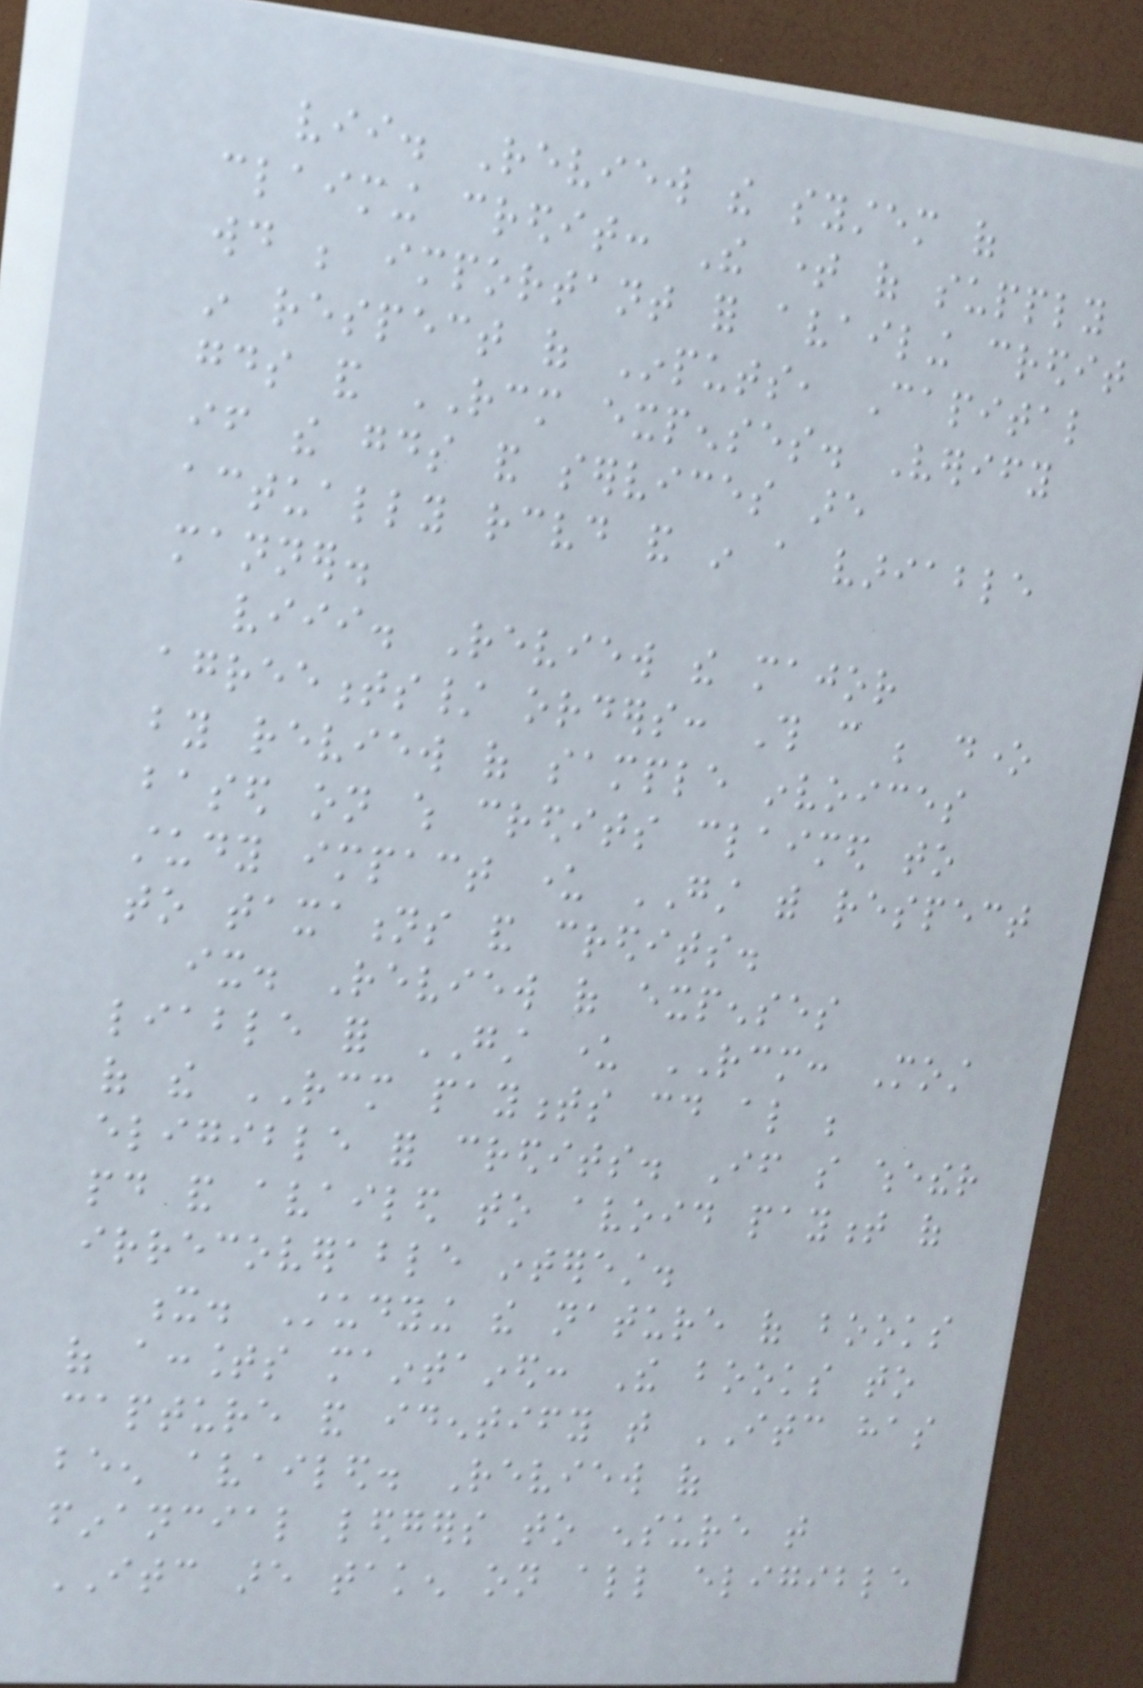vii. Review the system of
claiming credit: The time of supply
would be important for availing credit
in respect of Inputs, Capital
goods and RCM expenses. Verify
if the goods and services are
actually received and in a variable
manner.
viii. Review the major
agreements/ orders: This can be done
by review of sample invoices
based on which credits claimed to
study impact under GST with respect
to taxations and credits.
ix. Review of expenses
liable for GST under RCM: Most
of the RCM payments could also be
eligible for credits. If so whether
paid and availed to avoid payment of
irrecoverable interest.
x. Studying the nature of books
of accounts maintained: The books to
capture and identify that ITC has
been availed. Review of
financial ledgers to ensure that
ITC are taken on all eligible
